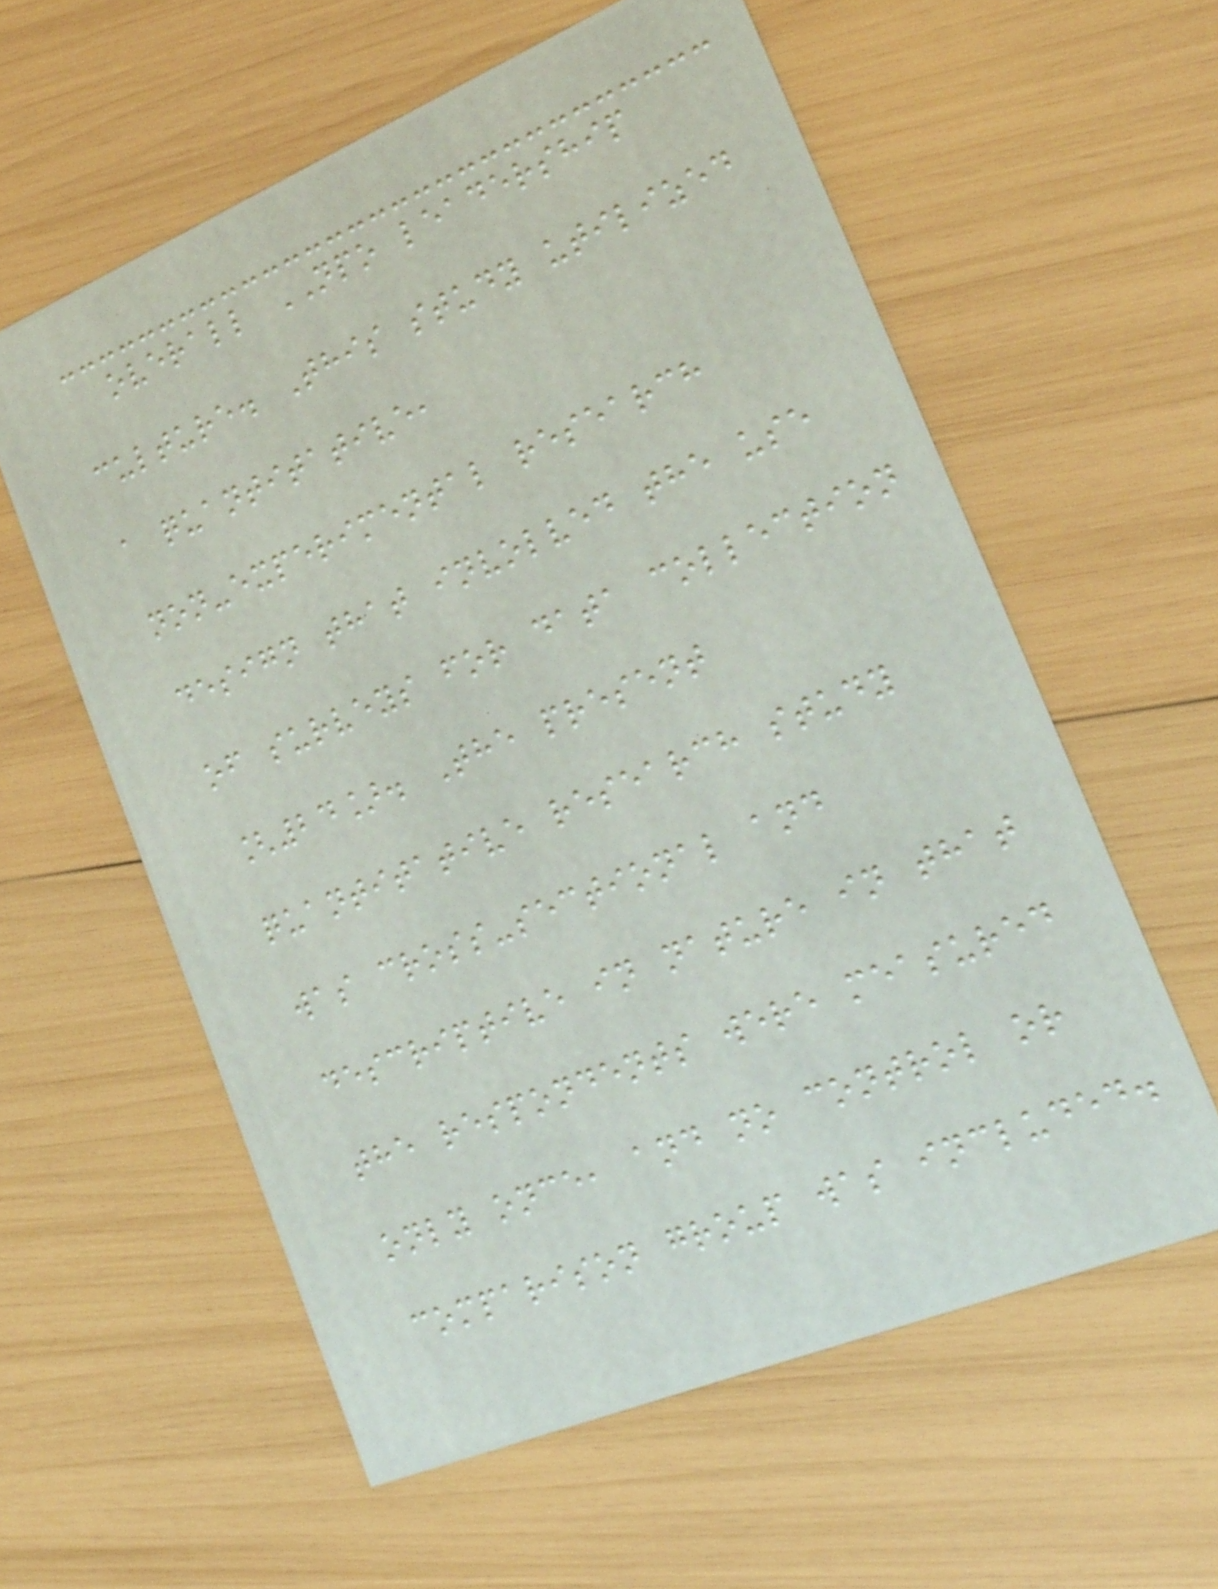overall NPO leadership
culture. This study utilized
a quantitative,
non-experimental research
design that involved the use
of surveys for data collection
[24]. The present
quantitative research study
was cross-sectional and
descriptive in nature in that
the respondents were measured
only once, and no control or
comparison group was included.
